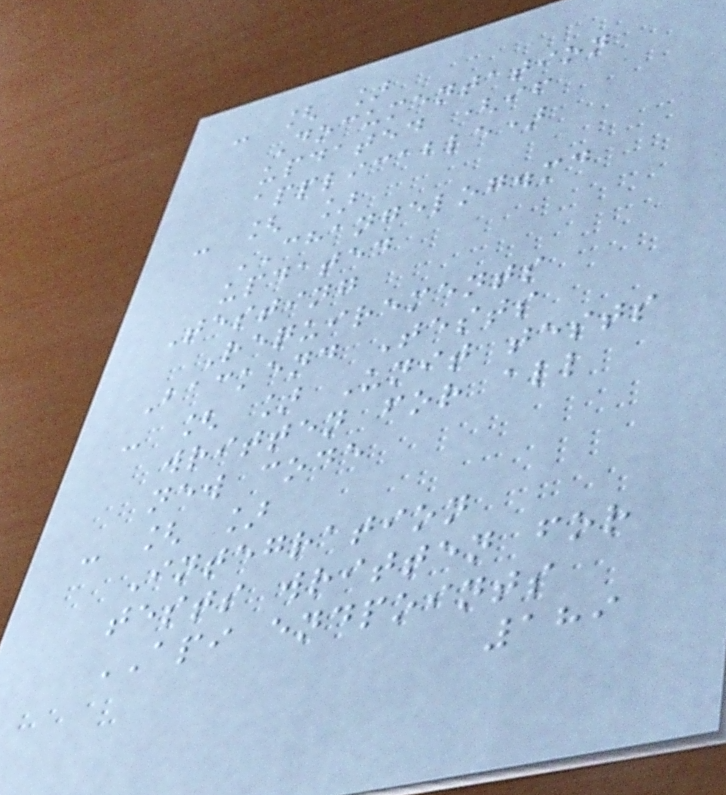- [ ]
Documentation
updated (if
applicable)
- [ ]
CHANGELOG.md
updated
Testing
Requirements
Backend Tests
- [ ] Unit tests
written for all
new code
- [ ]
Integration
tests written for
API endpoints
189
